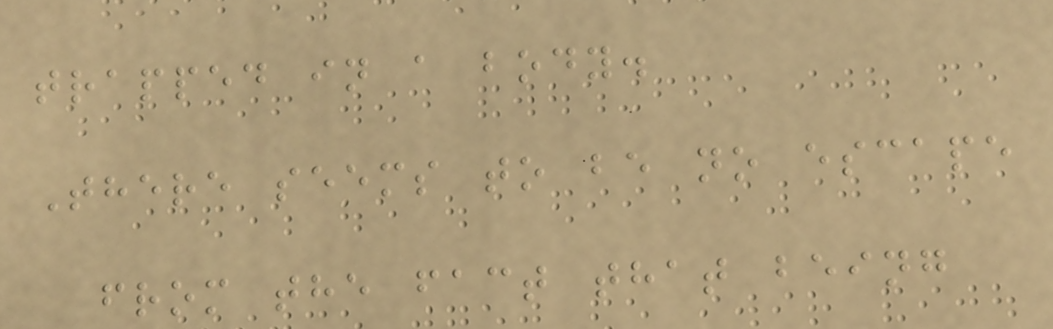trapped in a body.
There seems to be no escape
from the fact that being
